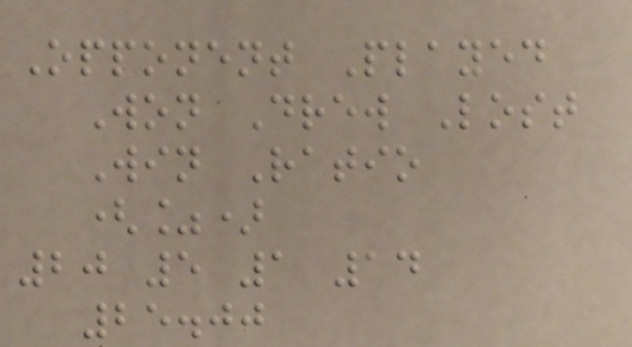Opponent Played
Won Drew Lost
Win Ratio
(%)
20 5 1 14
25.00
